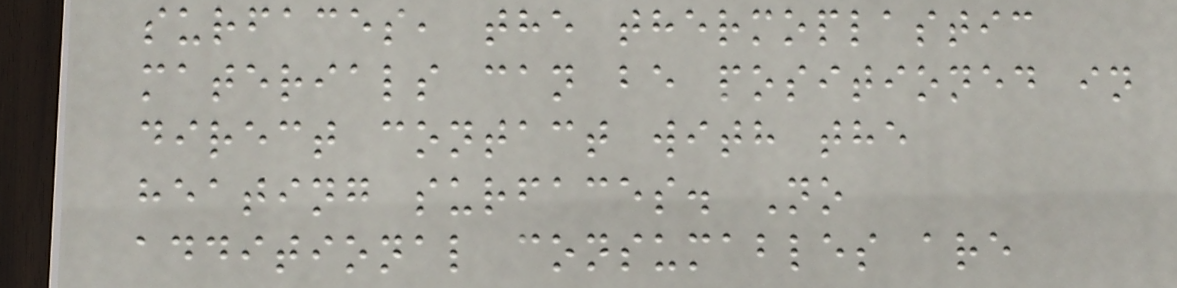surfaces, the thermoplastic
materials can be positioned in
direct contact with the
heating surfaces. No
additional consumables are
